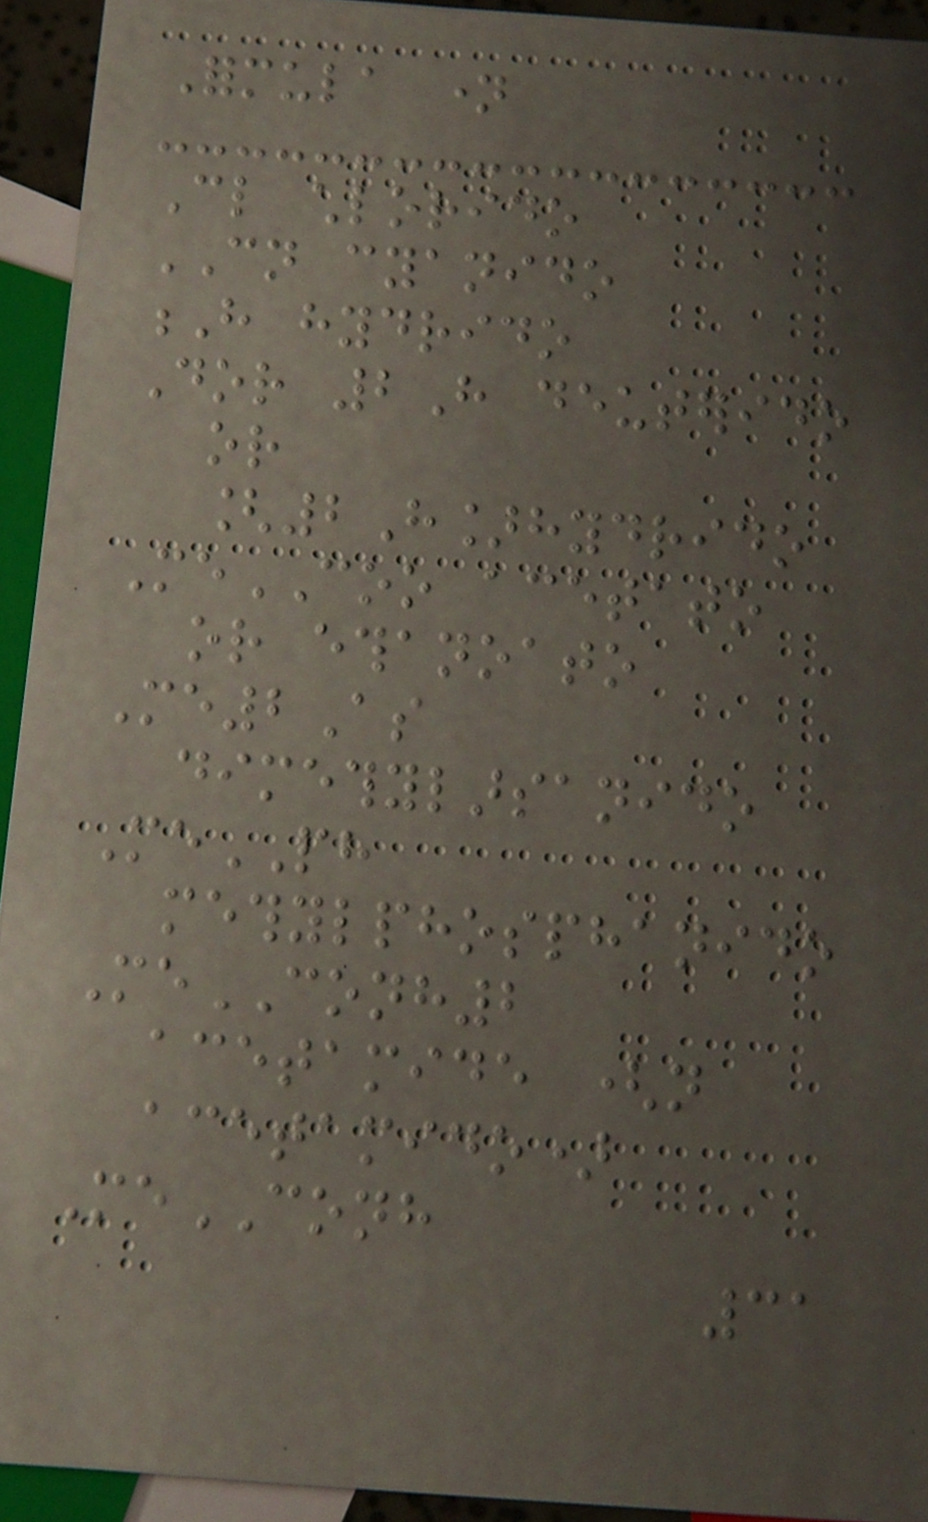Formula name
Cl chlorido
CN cyanido
H hydrido
Dor 2H deuterido
or
[2H]hydrido
MeCOO acetato
or ethanoato
Me2As
dimethylarsanido
MePH
methylphosphanido
MeCONH2
acetamide (not
acetamido)
MeCONH
31
